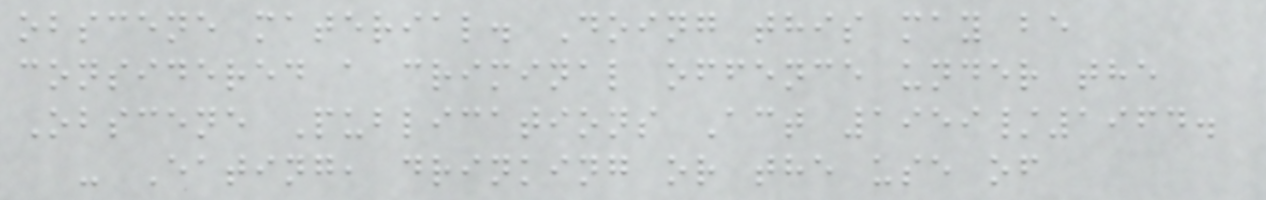obscene material. Doing this may be
considered a criminal offence under the
Obscene Publications Act 1959/1964.
- Eating, drinking or the use of
